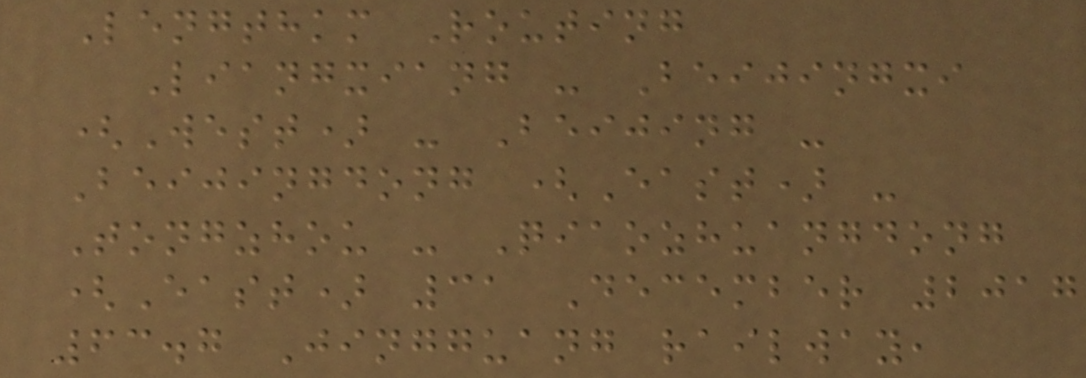Lengthkm Routing
Liangxiang - Beijingxi
(West) - Beijing -
Beijingdong (East) -
Tongzhou - Qiaozhuangdong
(East) 31 December 2017
63.7 Jingguang railway,
